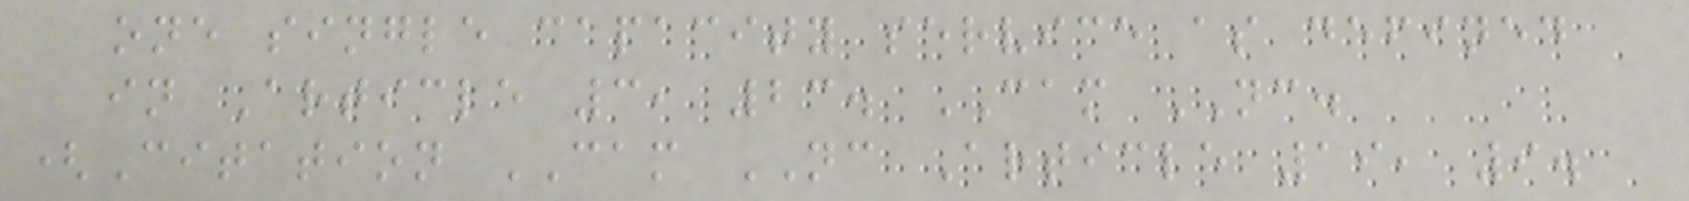one single capacity service as defined
in Article 3, 23. CAM NC.
(Citation CAM NC Article 19, 9.
